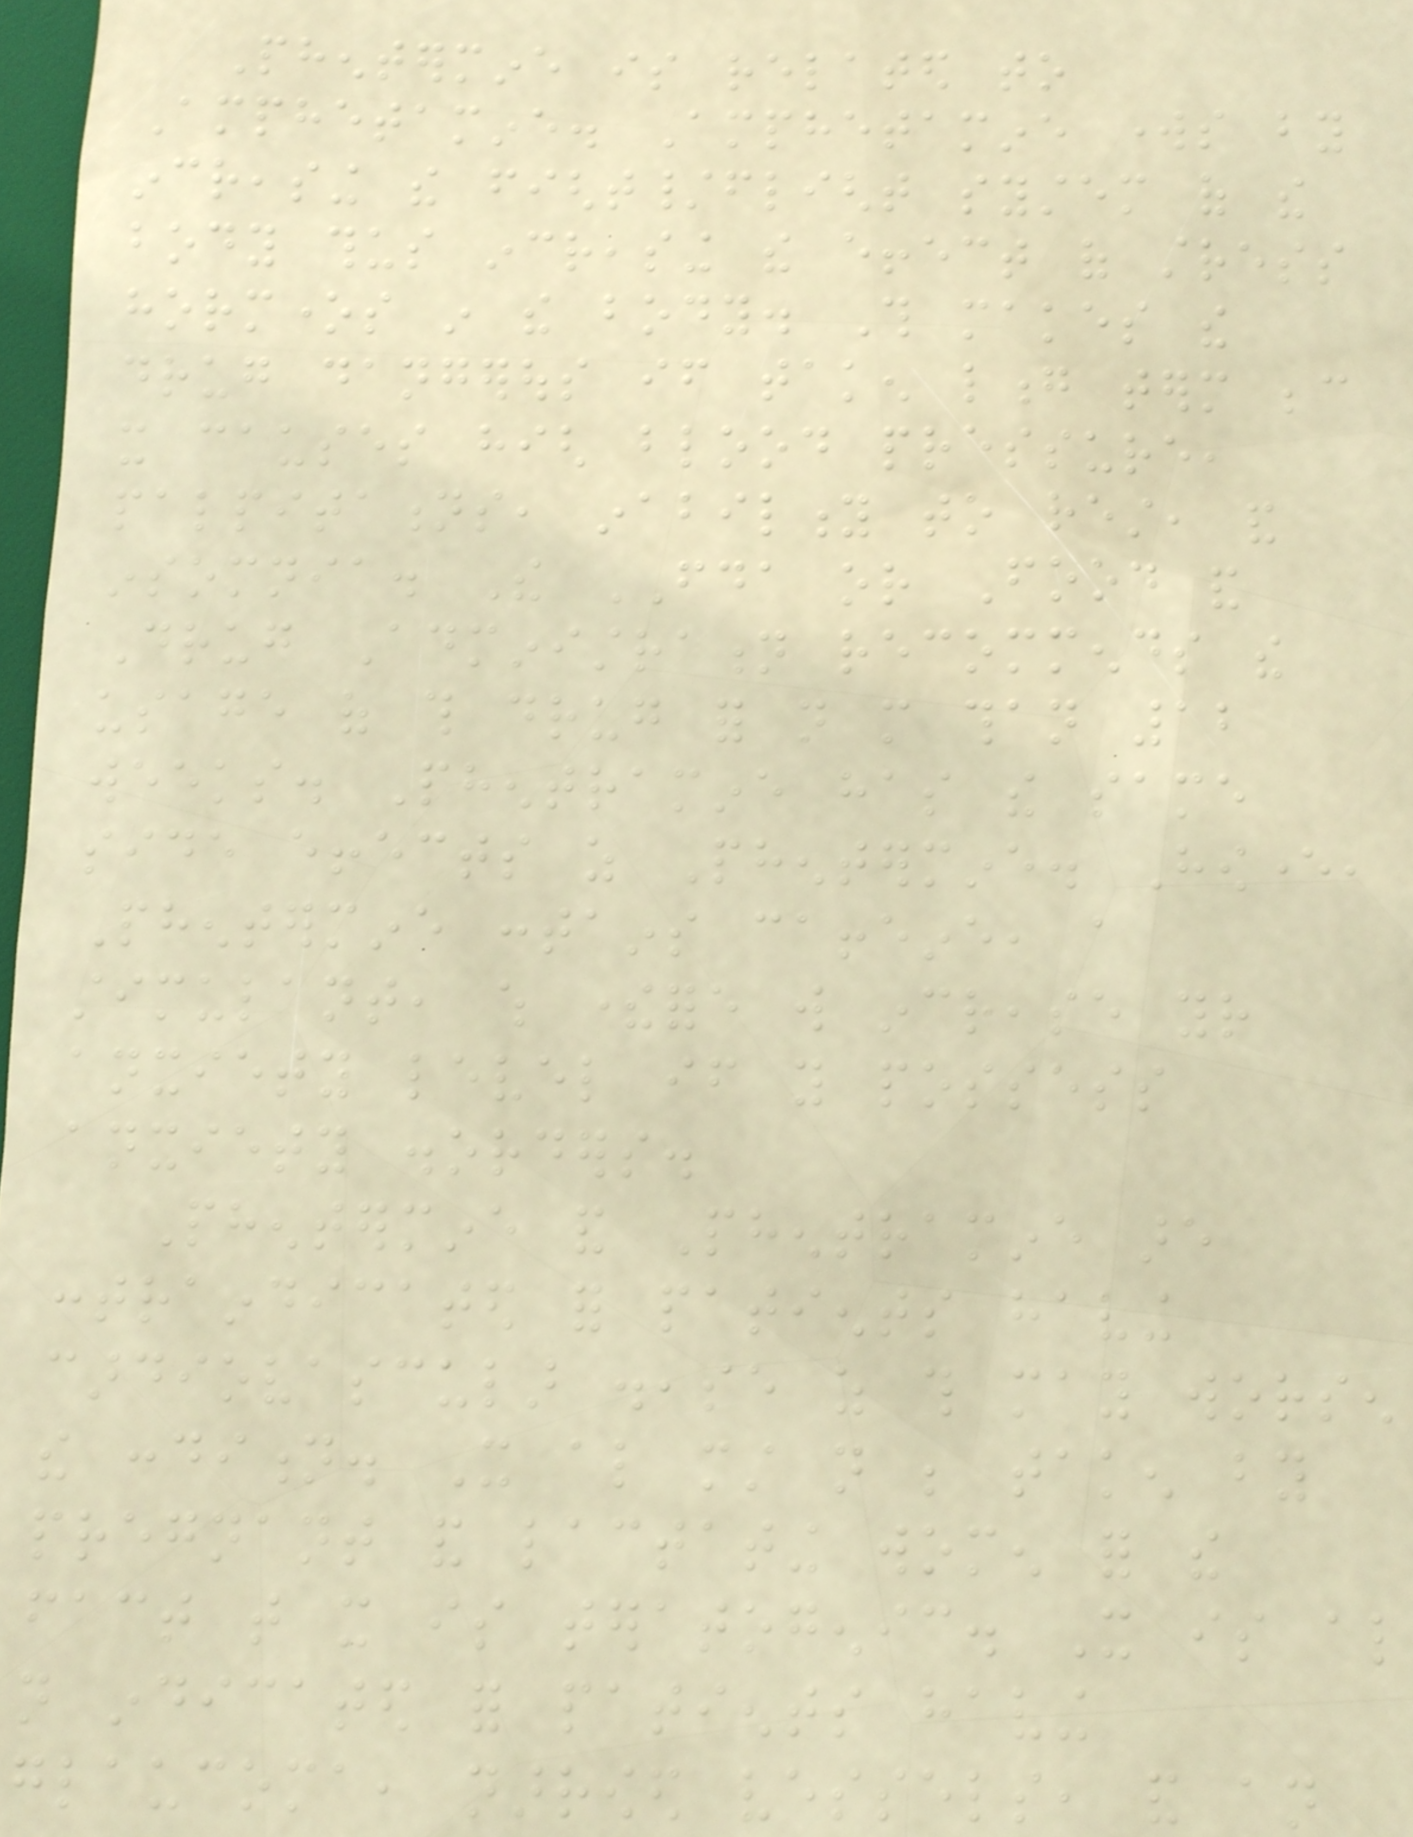Phentermine is related to
Amphetamine. Amphetamine works by
increasing the fight/flight system of the
body thus increasing the effect of stress
hormones in the body. This makes the
drug dangerous if taken long term because
it causes high blood pressure,
palpitations, inability to rest, and
insomnia. The FDA or Food and
Drug Administration recommends the
usage of this drug for not more than 12
weeks. Phentramine has the same
side effects as Phentermine. However,
Phentermine contains caffeine, a
stimulant, which therefore will increase your
anxiety level if you possess
anxiety disorders.
Phentermine and Phentramine are
contraindicated for patients having
cardiovascular disease as this may worsen
the condition. It also must not be taken by
pregnant and lactating women for the
fact that it is teratogenic. It is also
not indicated for patients having
glaucoma, narrowed vessels, and an
